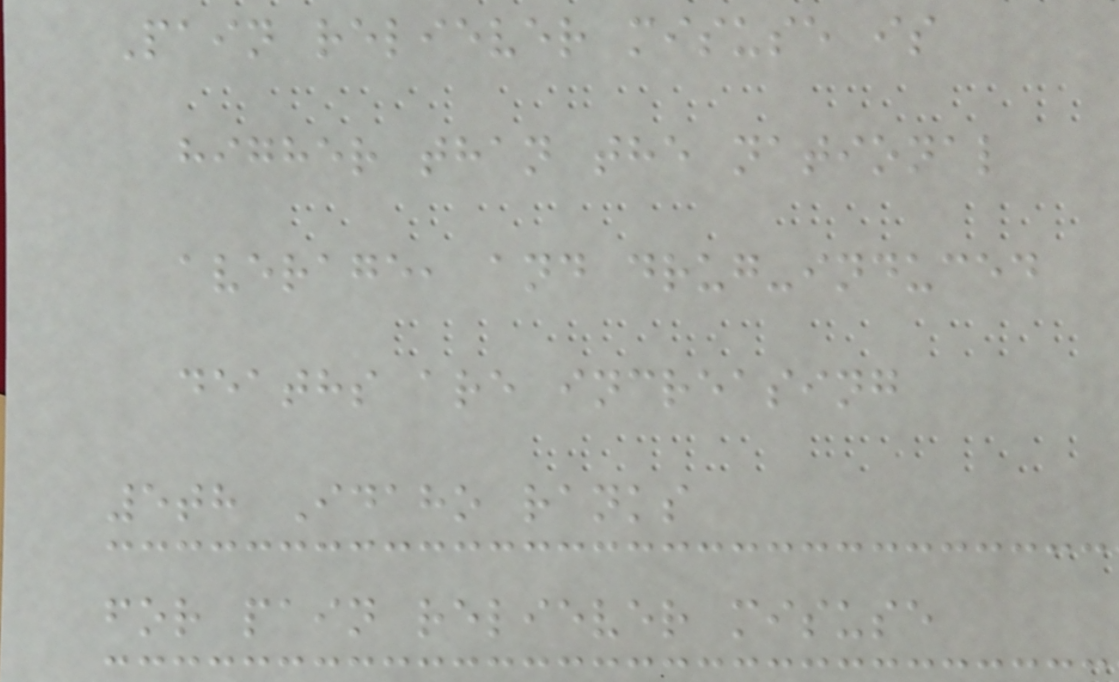Pain reliever misuse is
higher than the national
average, and drug-induced
deaths are increasing
5th Idaho ranks
for pain reliever misuse
